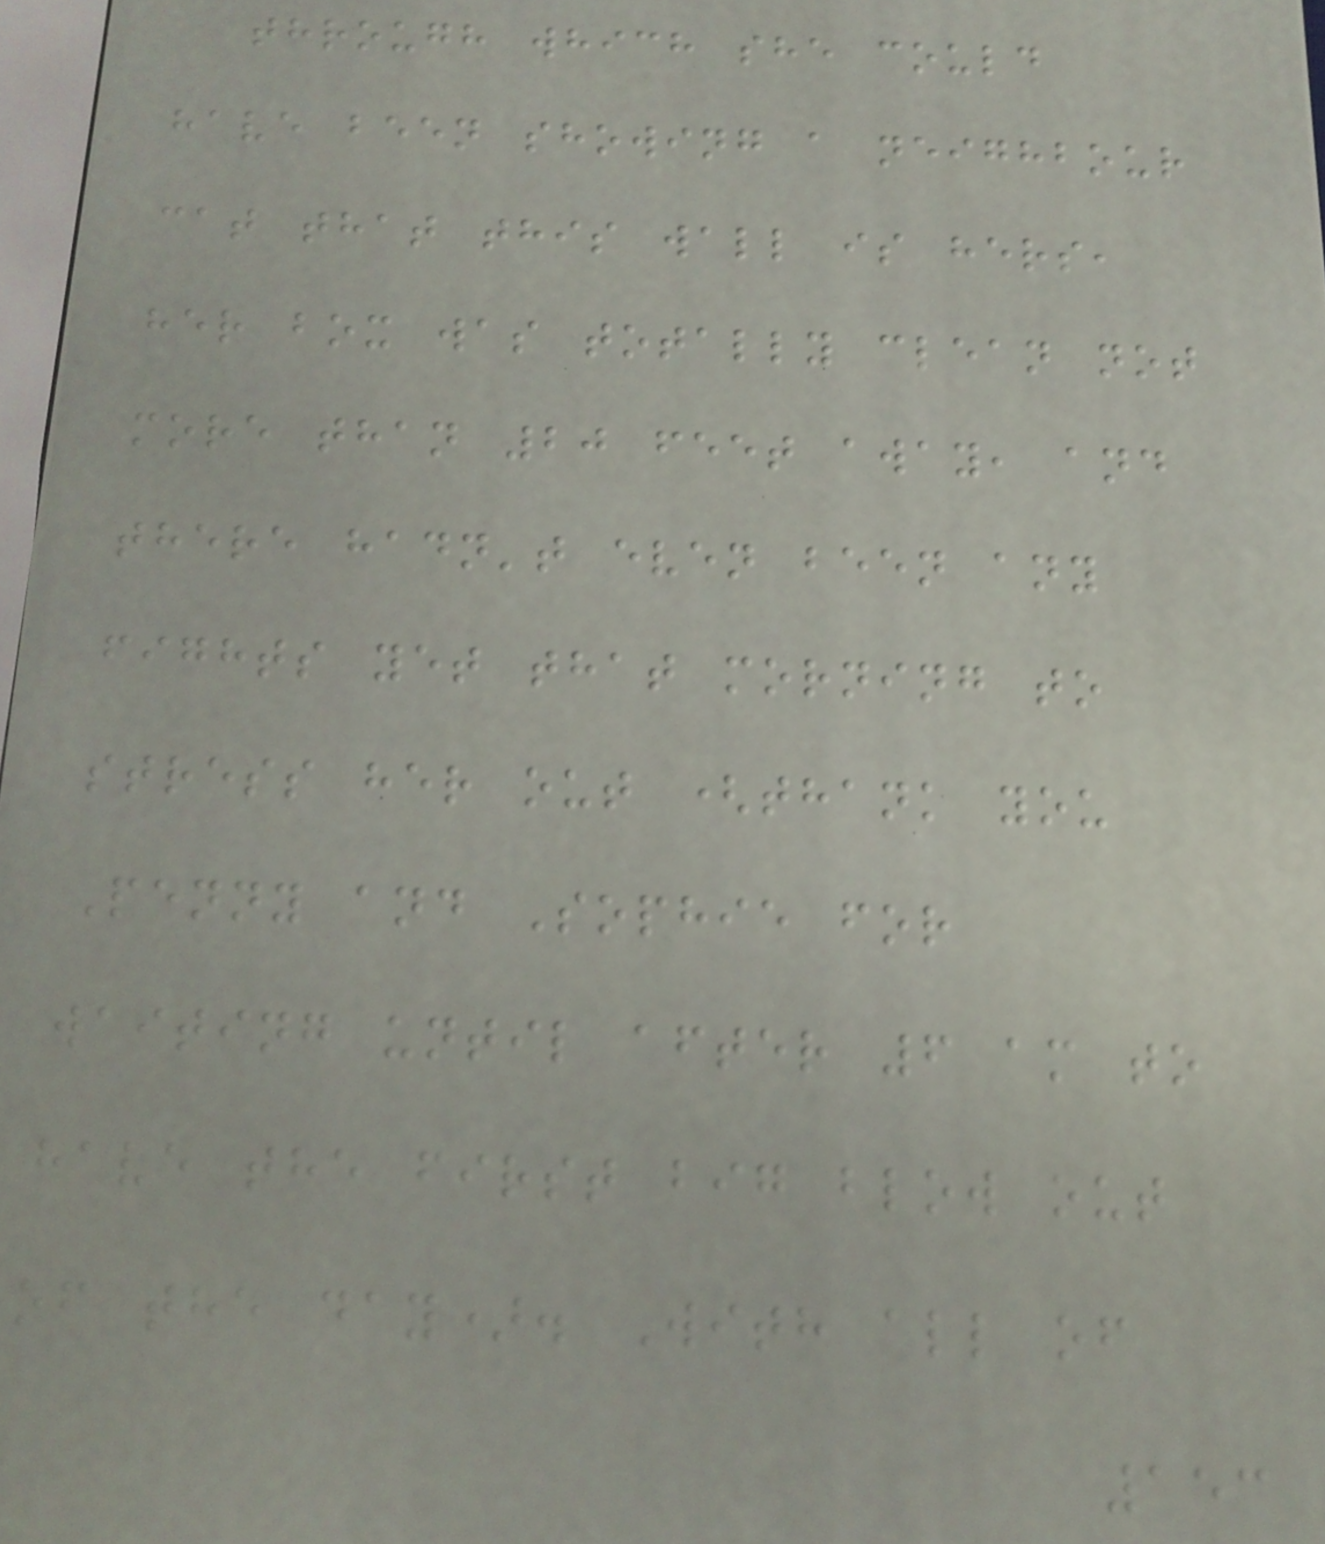through which she could
have been showing a neighbour
cat that this wall is hers,
her box was totally clean not
more than 20 feet away, and
there hadn't even been any
fights yet that morning to
stress her out (thank you
Penny and Sophie for
waiting until after 6 am to
have the first big blow out
of the day). With all of
153
